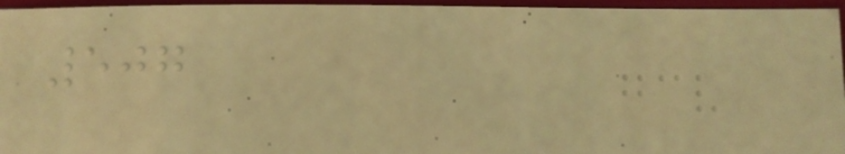507
